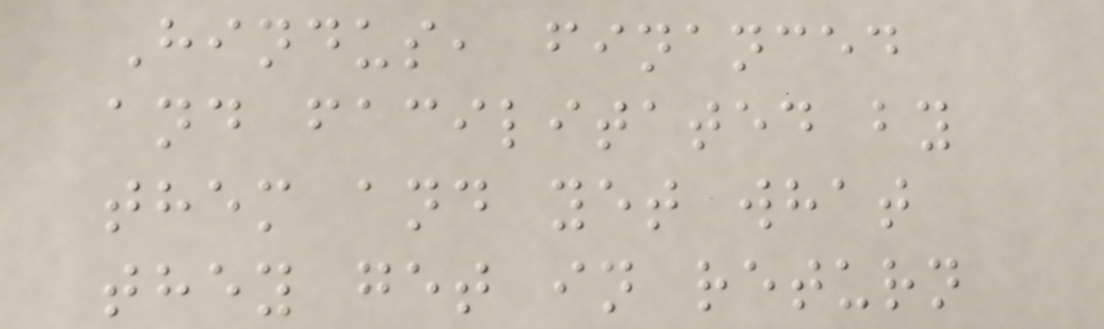Hindus, financed
and facilitated by
them and yet what
they get in return
